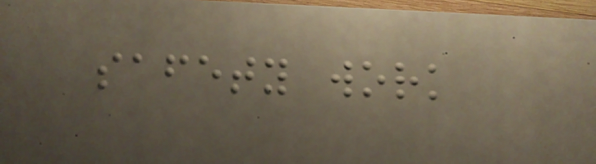safety work
